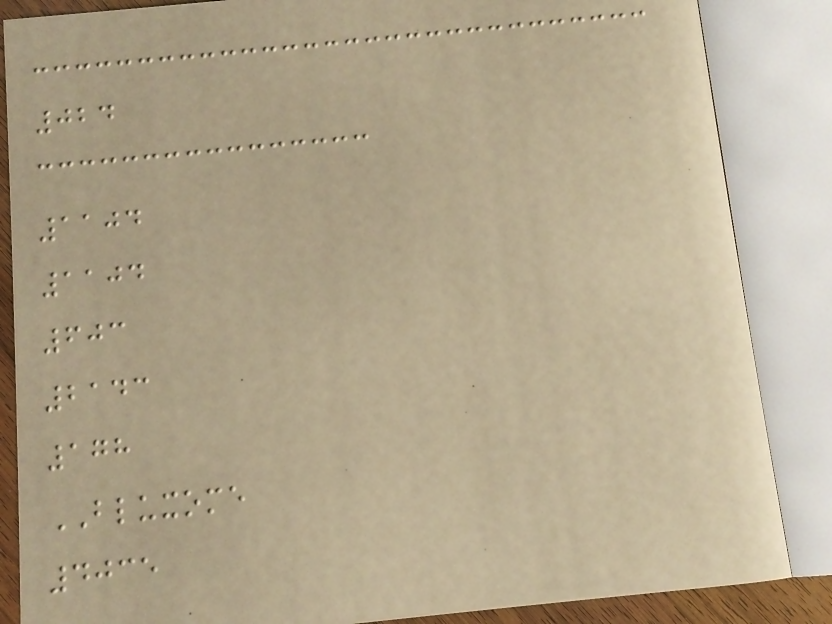024
1104
1104
603
2143
178
BLUXOME
4035
